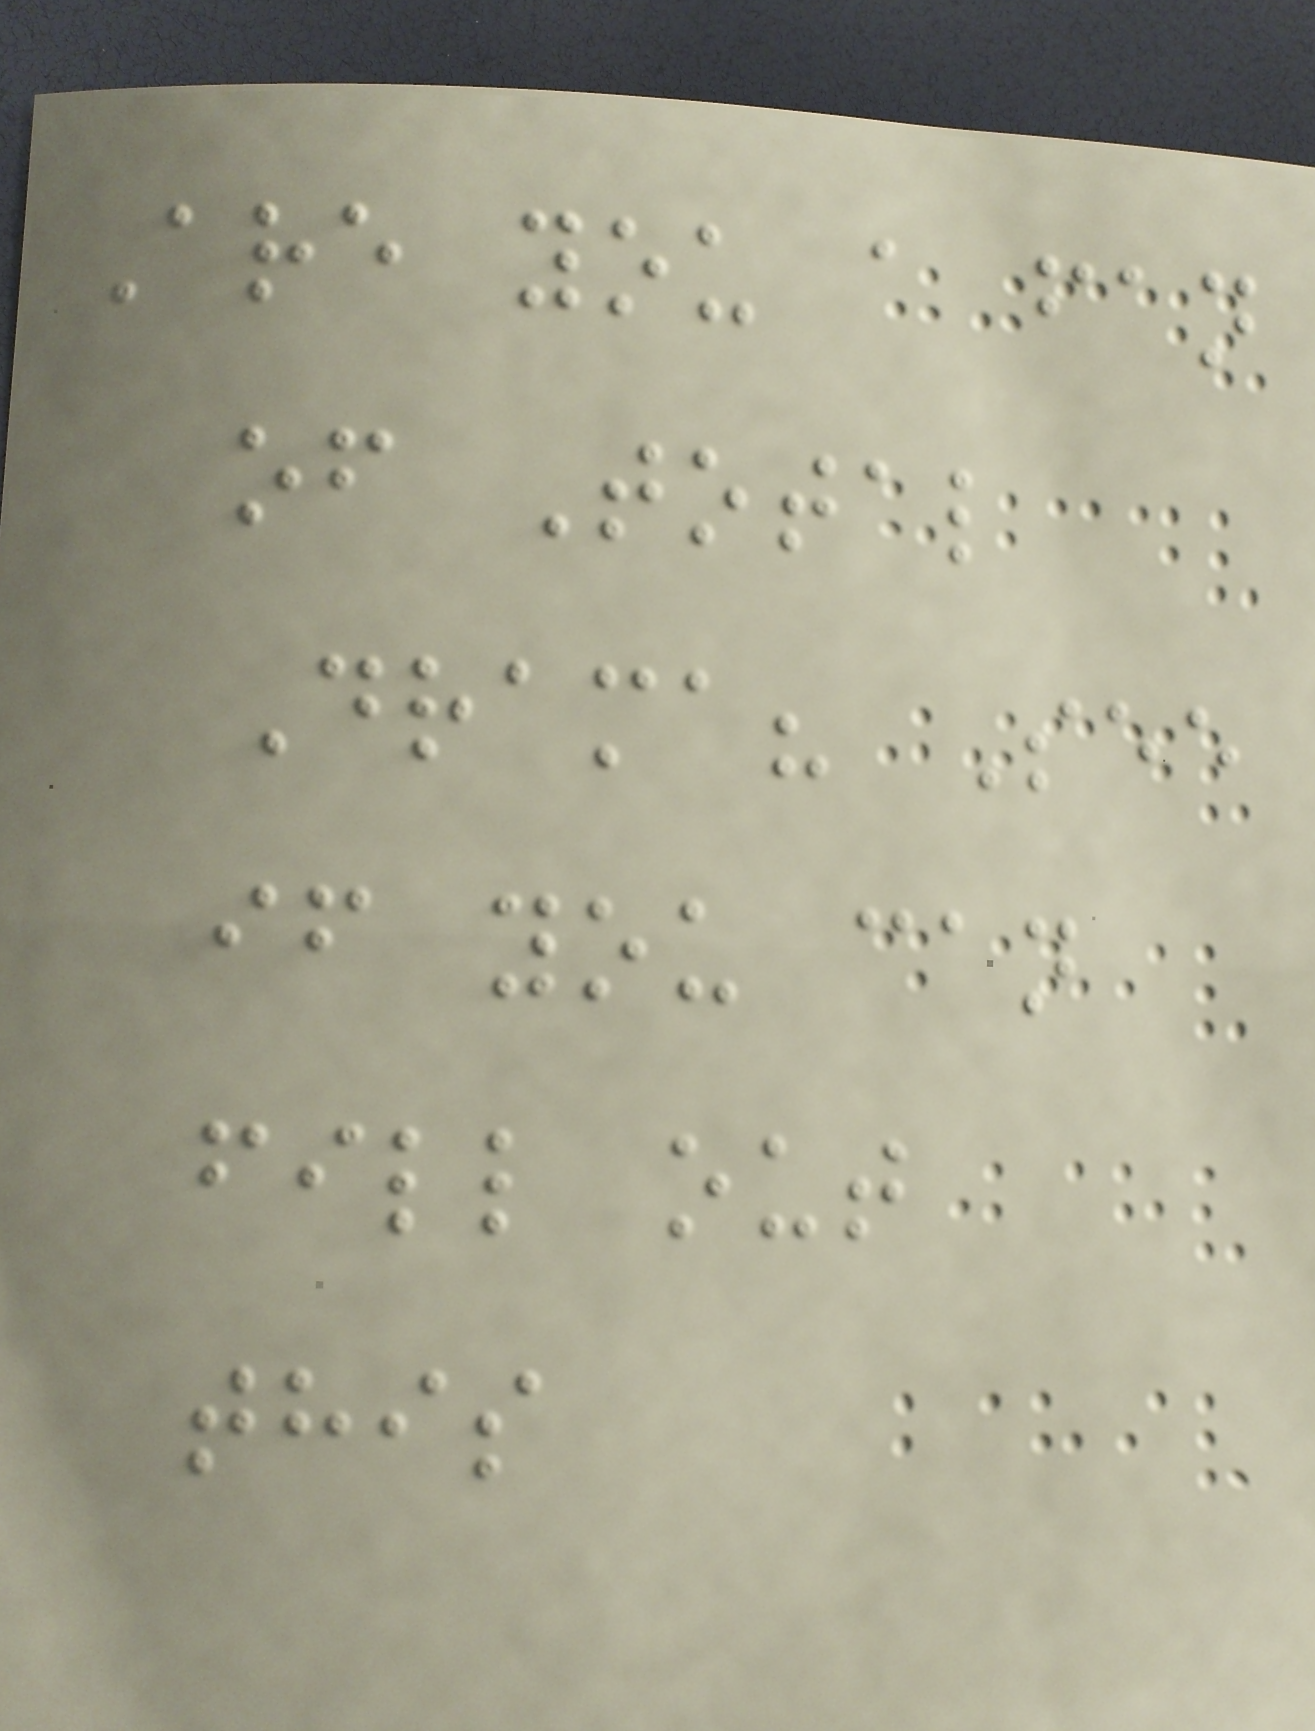Are you a fan
of Total
Drama? See
if you can
fill out
this
